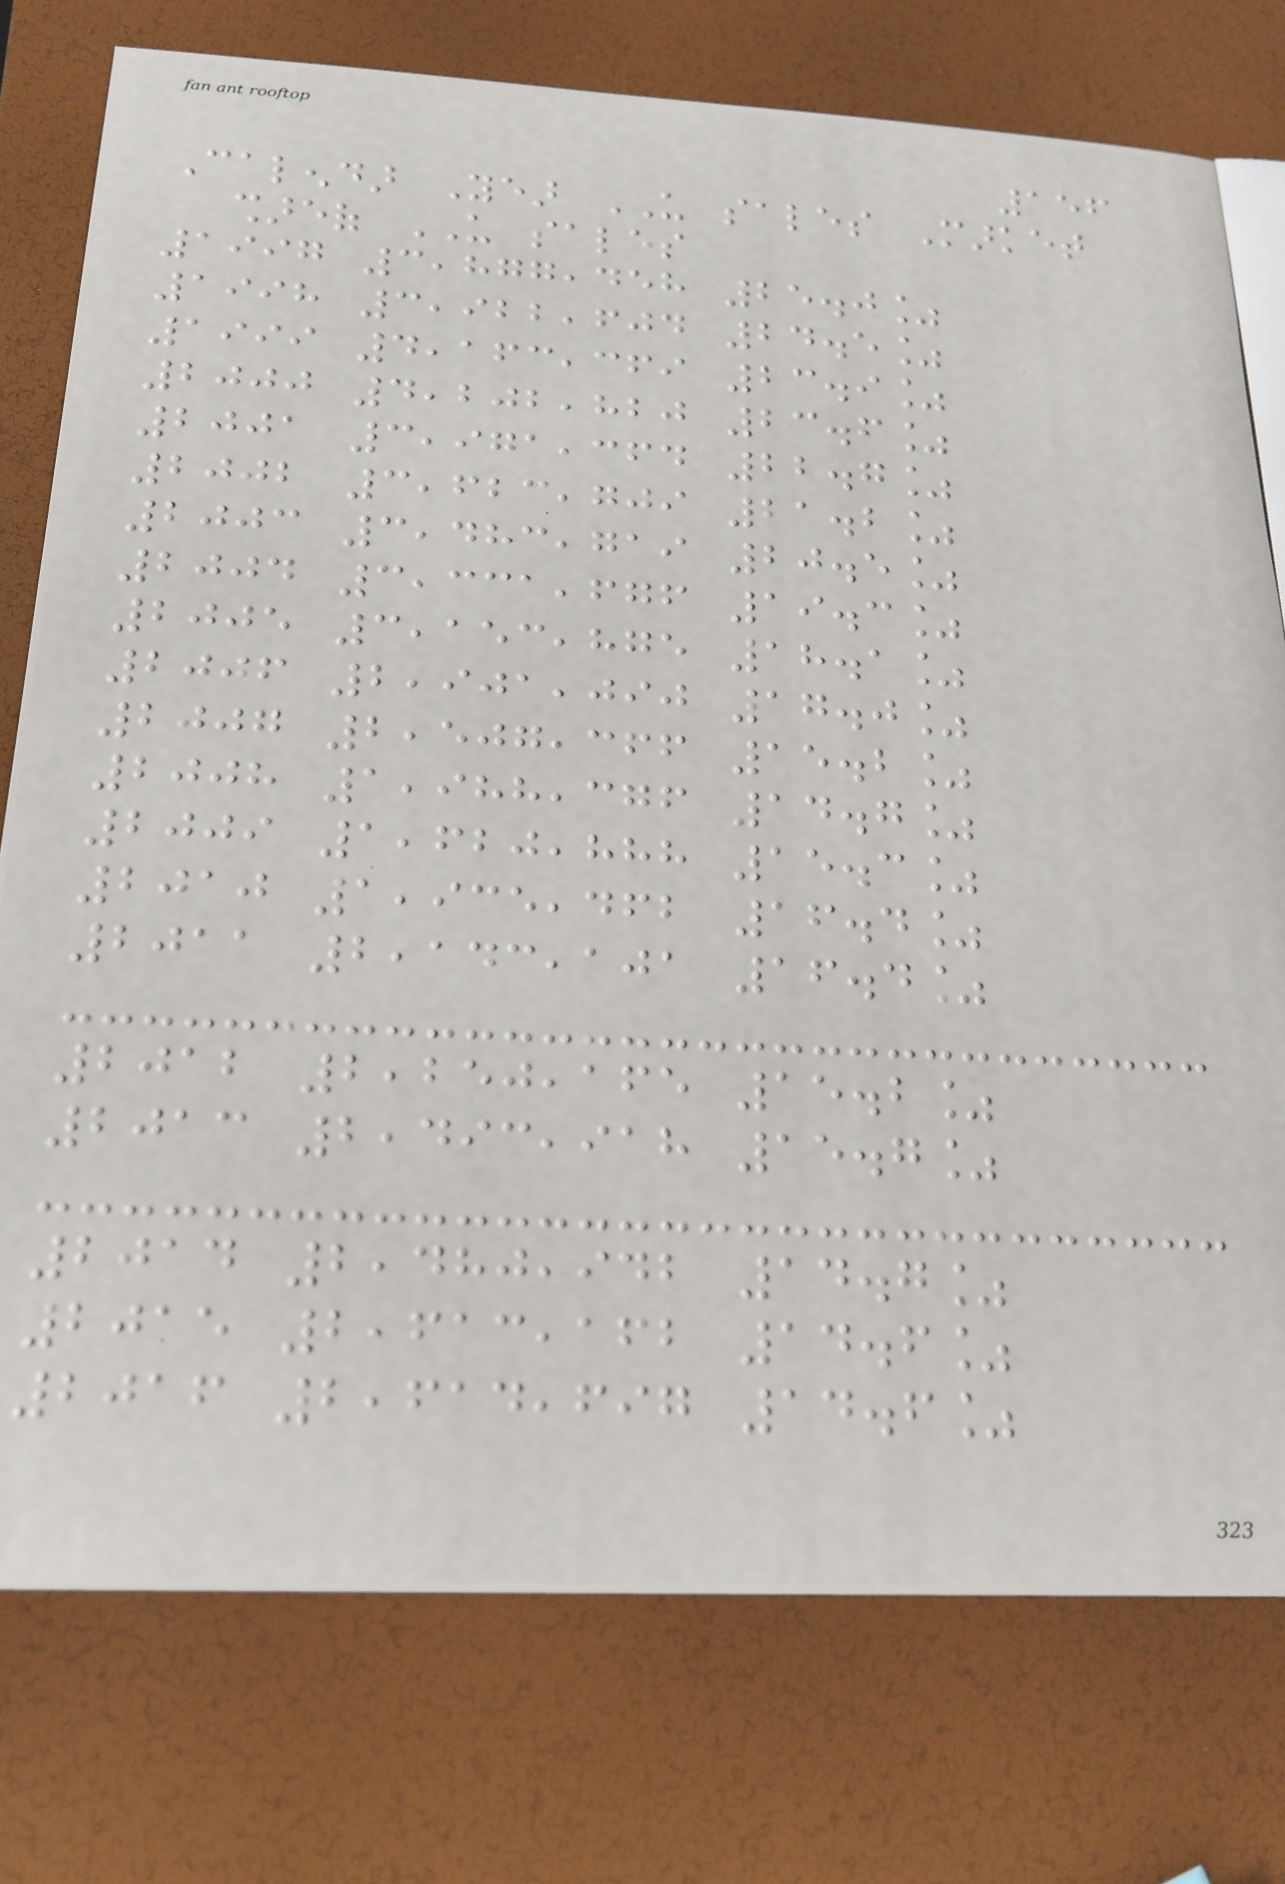156
Calendar Year US sales Market
shareof US sales
1997 3,877,458 25.0%
1998 3,922,604 24.5%
1999 4,163,369 23.9%
2000 4,202,820 23.6%
2001 3,971,364 22.7%
2002 3,623,709 21.2%
2003 3,483,719 20.5%
2004 3,331,676 19.3%
2005 3,153,875 18.1%
2006 2,901,090 17.0%
2007 2,507,366 15.2%
2008 1,988,376 14.7%
2009 1,620,888 15.3%
2010 1,935,462 16.4%
2011 2,143,101 16.4%
2012 2,250,165 15.2%
2013 2,493,918 15.7%
2014 2,480,942 14.7%
2015 2,613,162 14.6%
2016 2,614,697 14.6%
